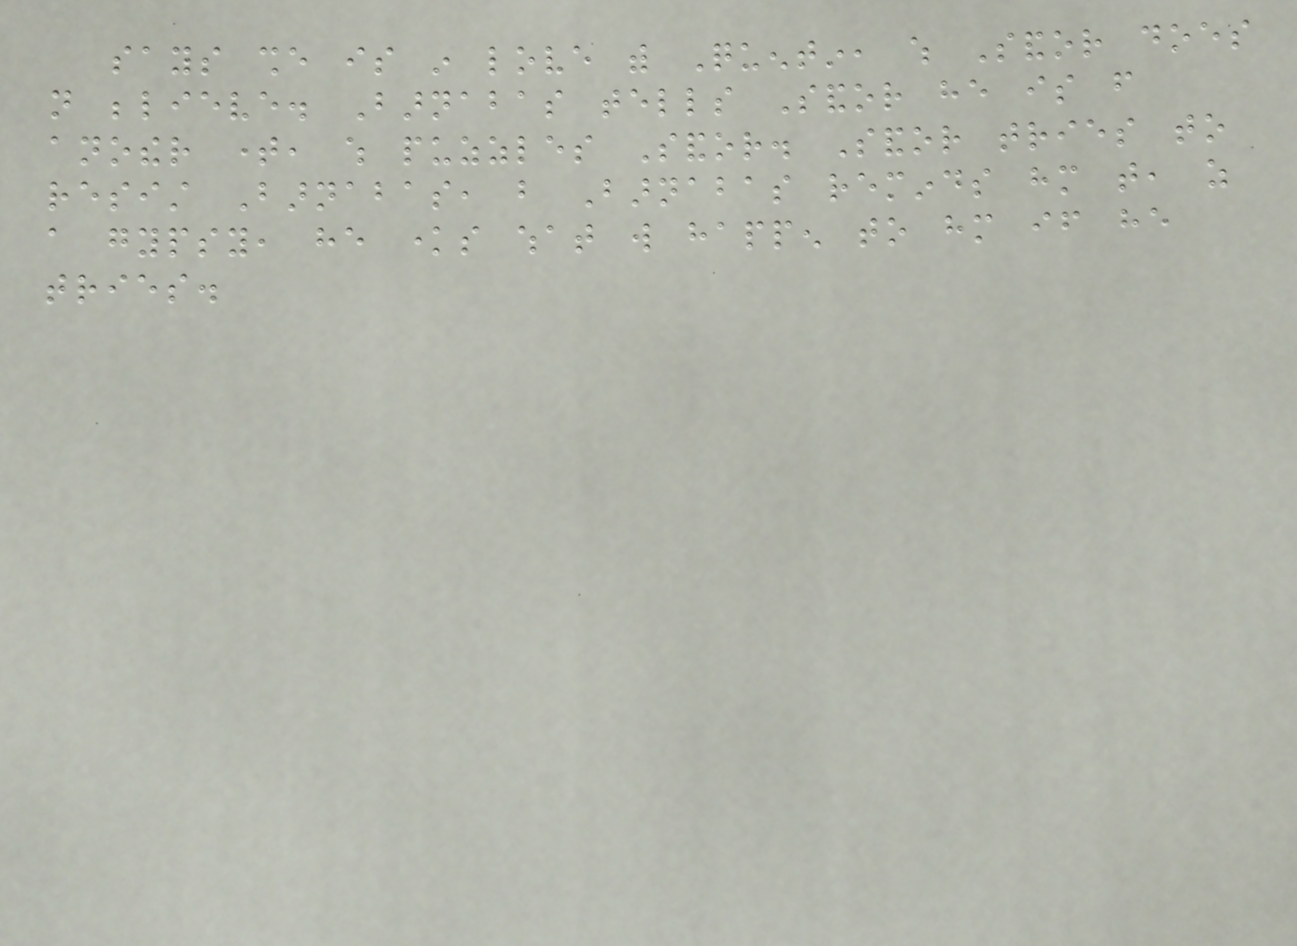says she is in love with Quentin, which Sandor does
not believe. Barnabas tells Sandor he is from
another time, which puzzles Sandor. Sandor tries to
resist Barnabas, but Barnabas reminds him that, as
a gypsy, he knows what will happen to him if he
tries.
